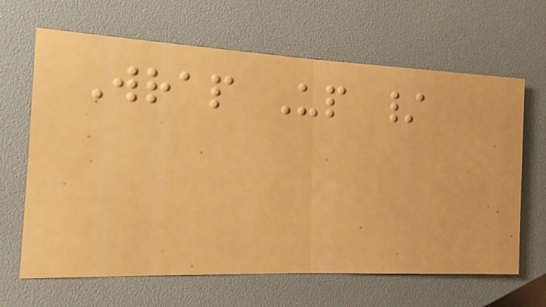Wrap Up /
